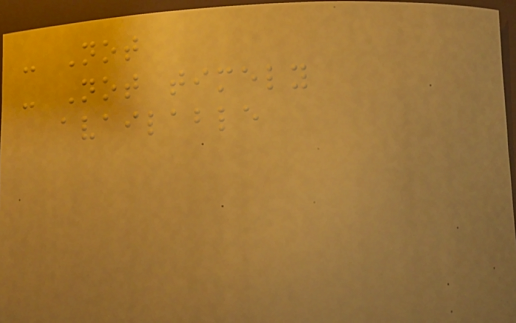- Not
- Not timely
available
